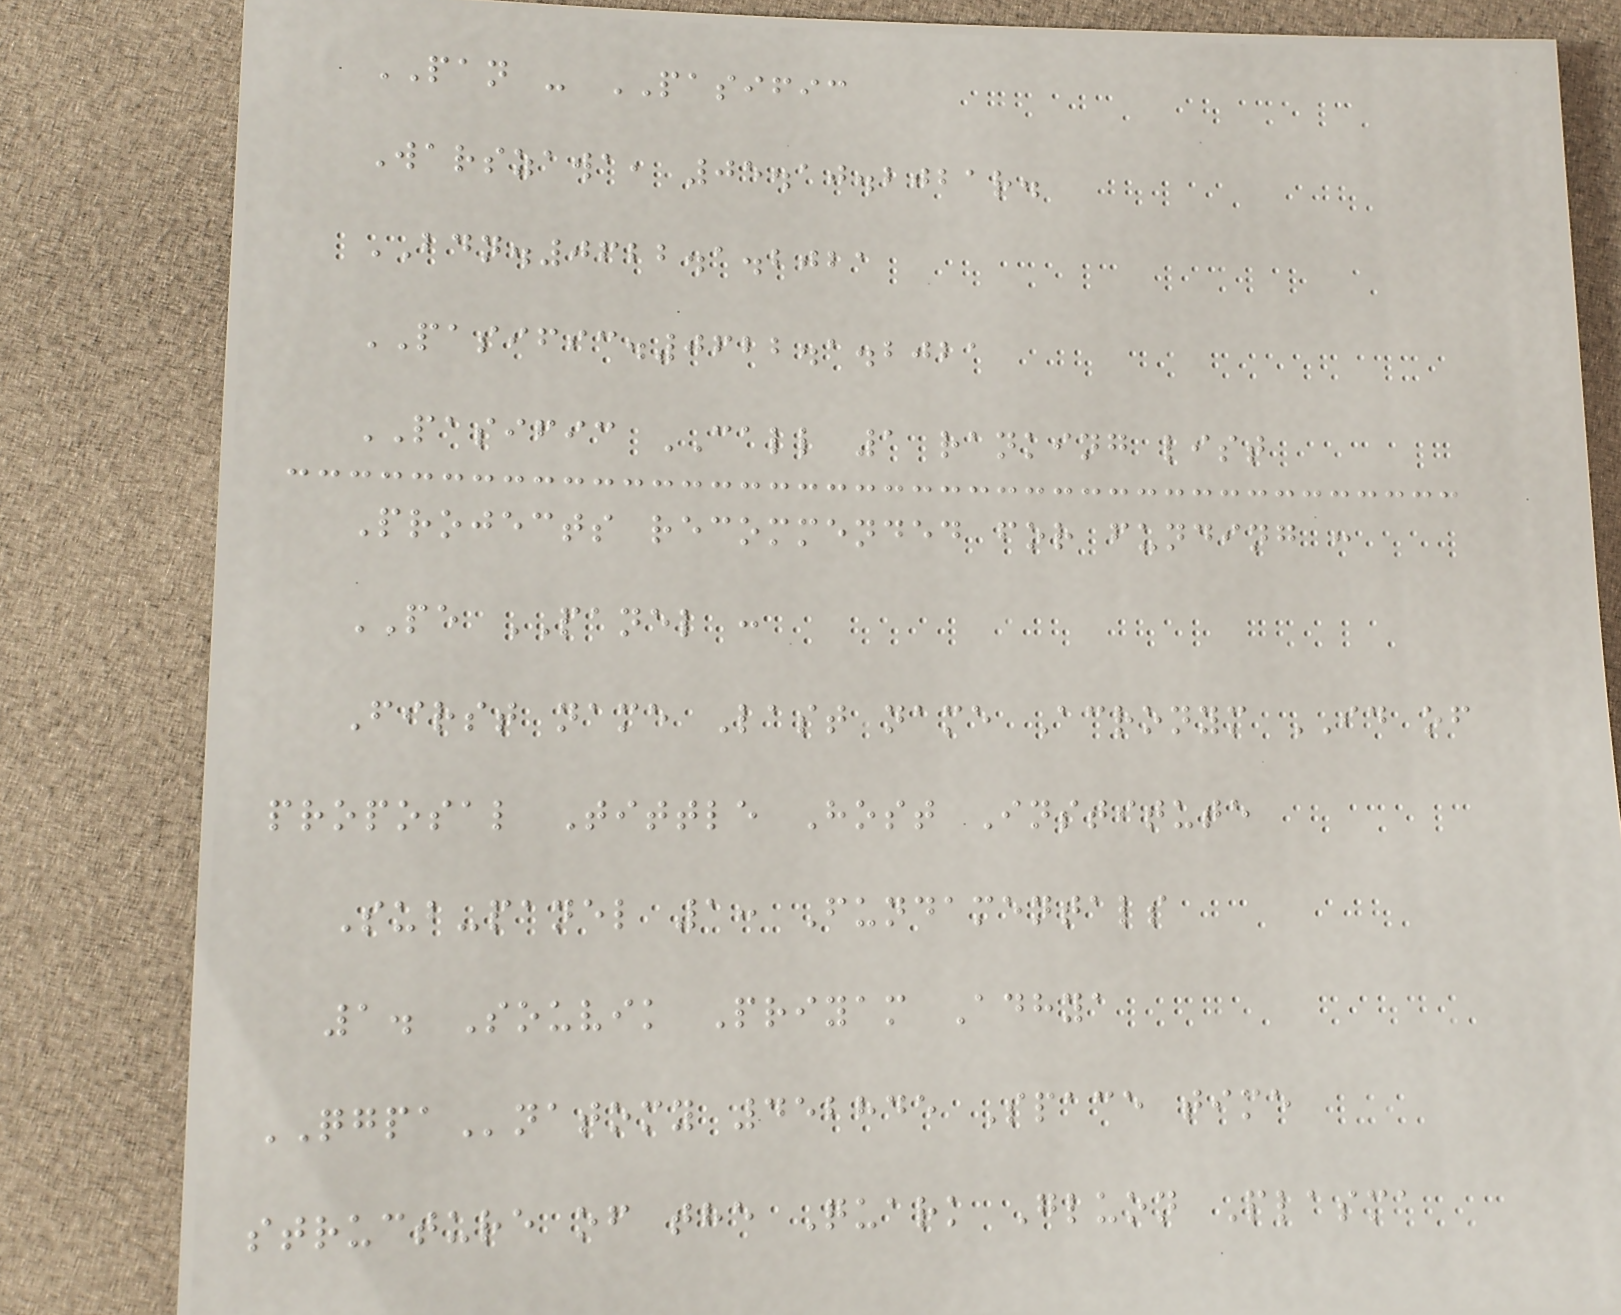PAN - PASIFIC
Warszawa, 05.10.2021r.
BDN.0622.1.2021
PASIFIC.0622.1.2021
PASIFIC CALL 1 ranking list
Projects recommended for funding :
PE PANEL :
First name Last name Acronym ID of
proposal Tittle Host Institute
Sub-panel 1: Fundamentals
1. Souvik Priyam Adhya
QGPAnatomy 452845 Space time
structure of the Quark Gluon Plasma
